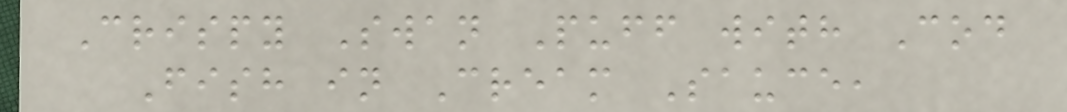Crispy Swan Puff with Cod
Fish in Cream Sauce,
